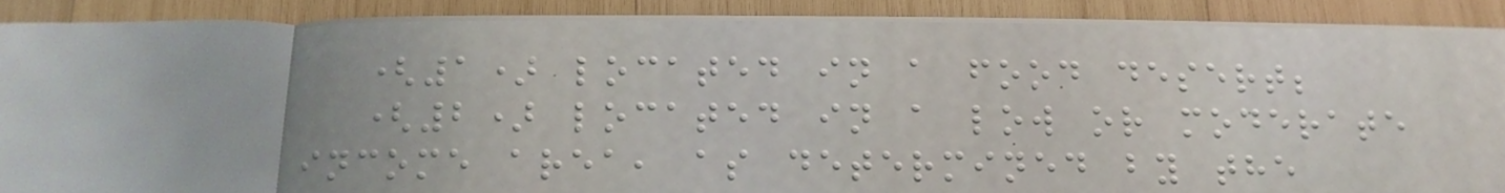(1) located in a food desert;
(2) located in a low or moderate
income area, as determined by the
